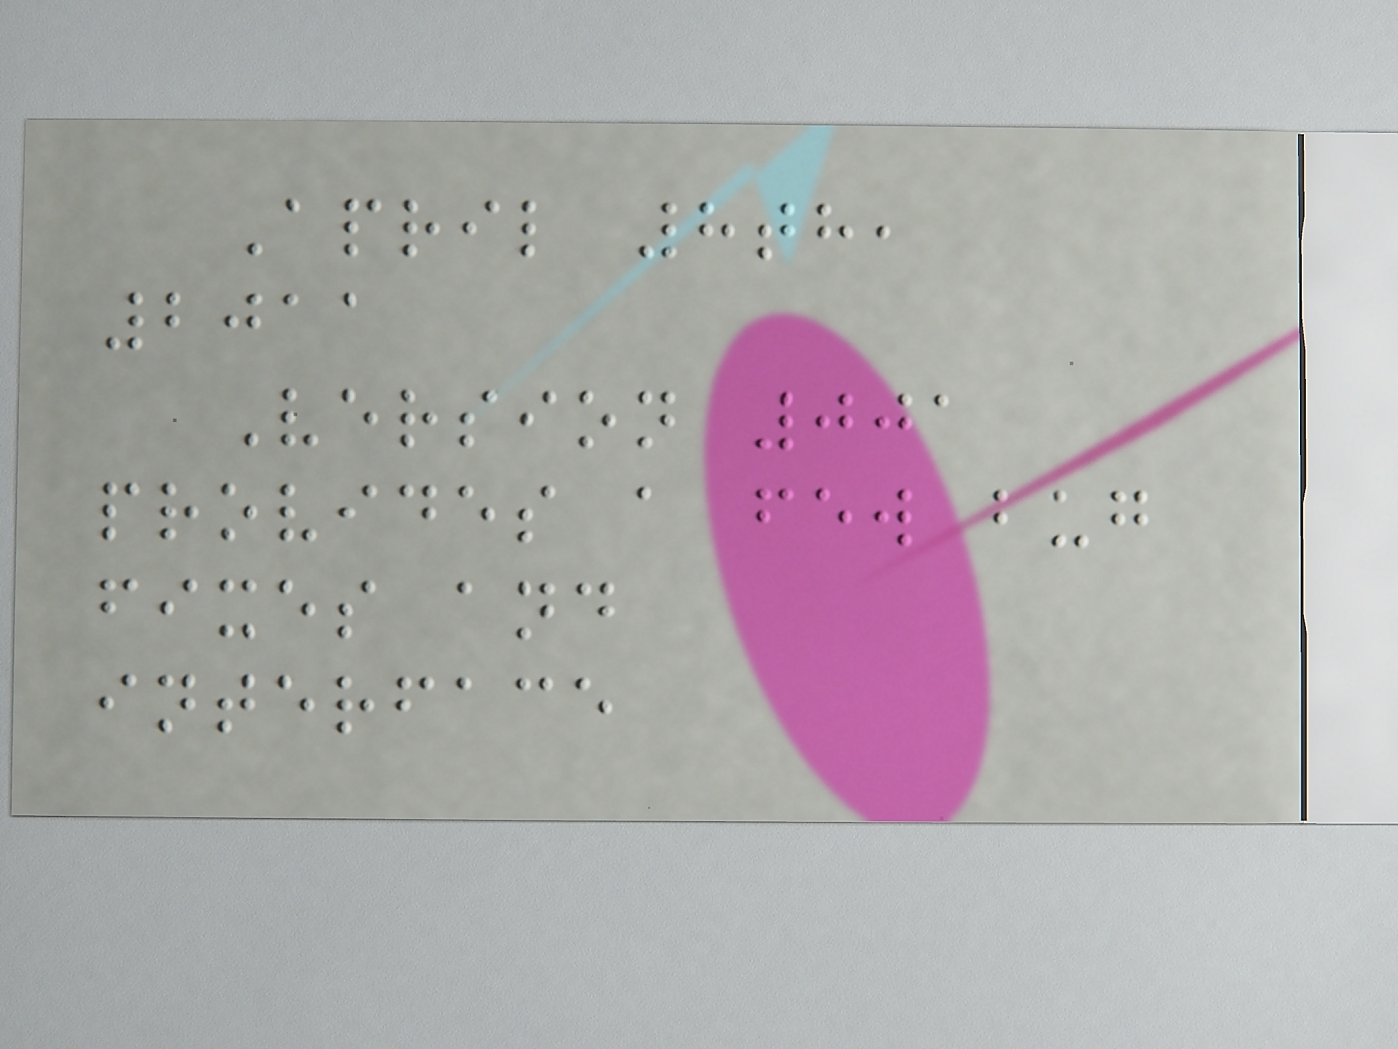April 8th,
2011
Version 001
provides a few bug
fixes and
interface
